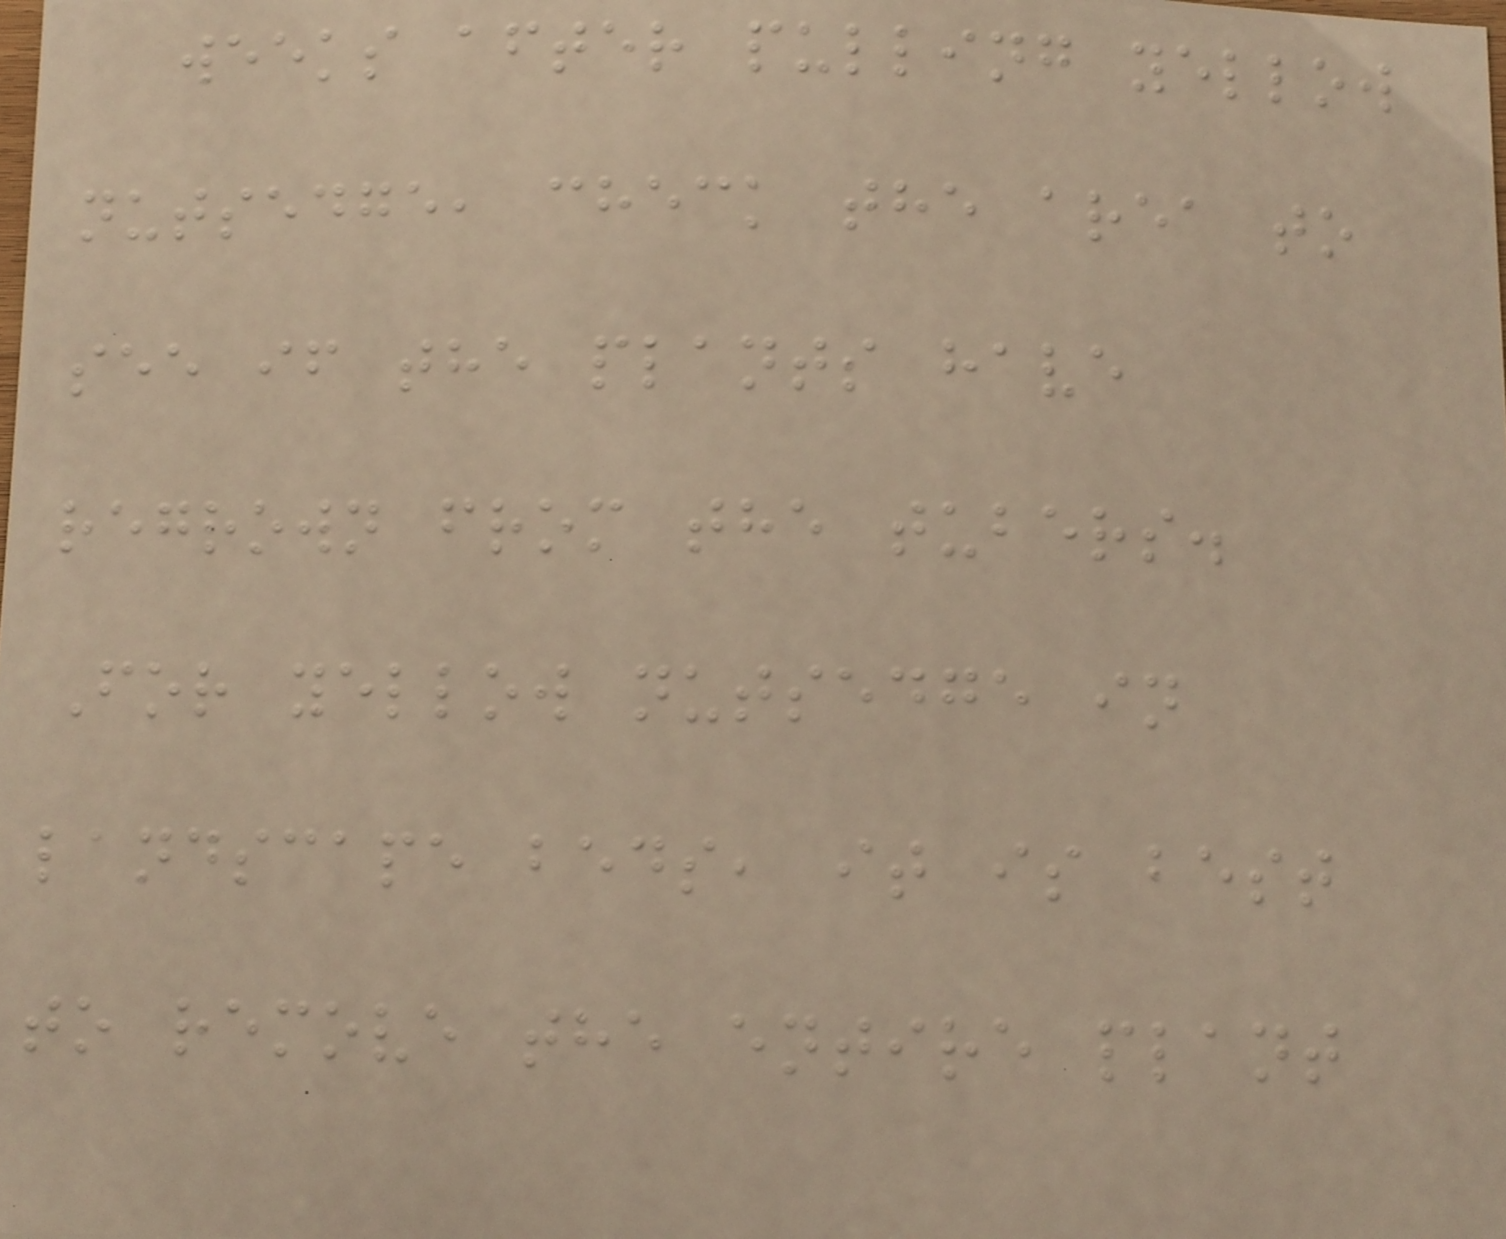weeks after pulling yellow
nutsedge, check the area to
see if the plants have
regrown from the tubers.
For yellow nutsedge in
landscape beds, it is best
to remove the entire plant
